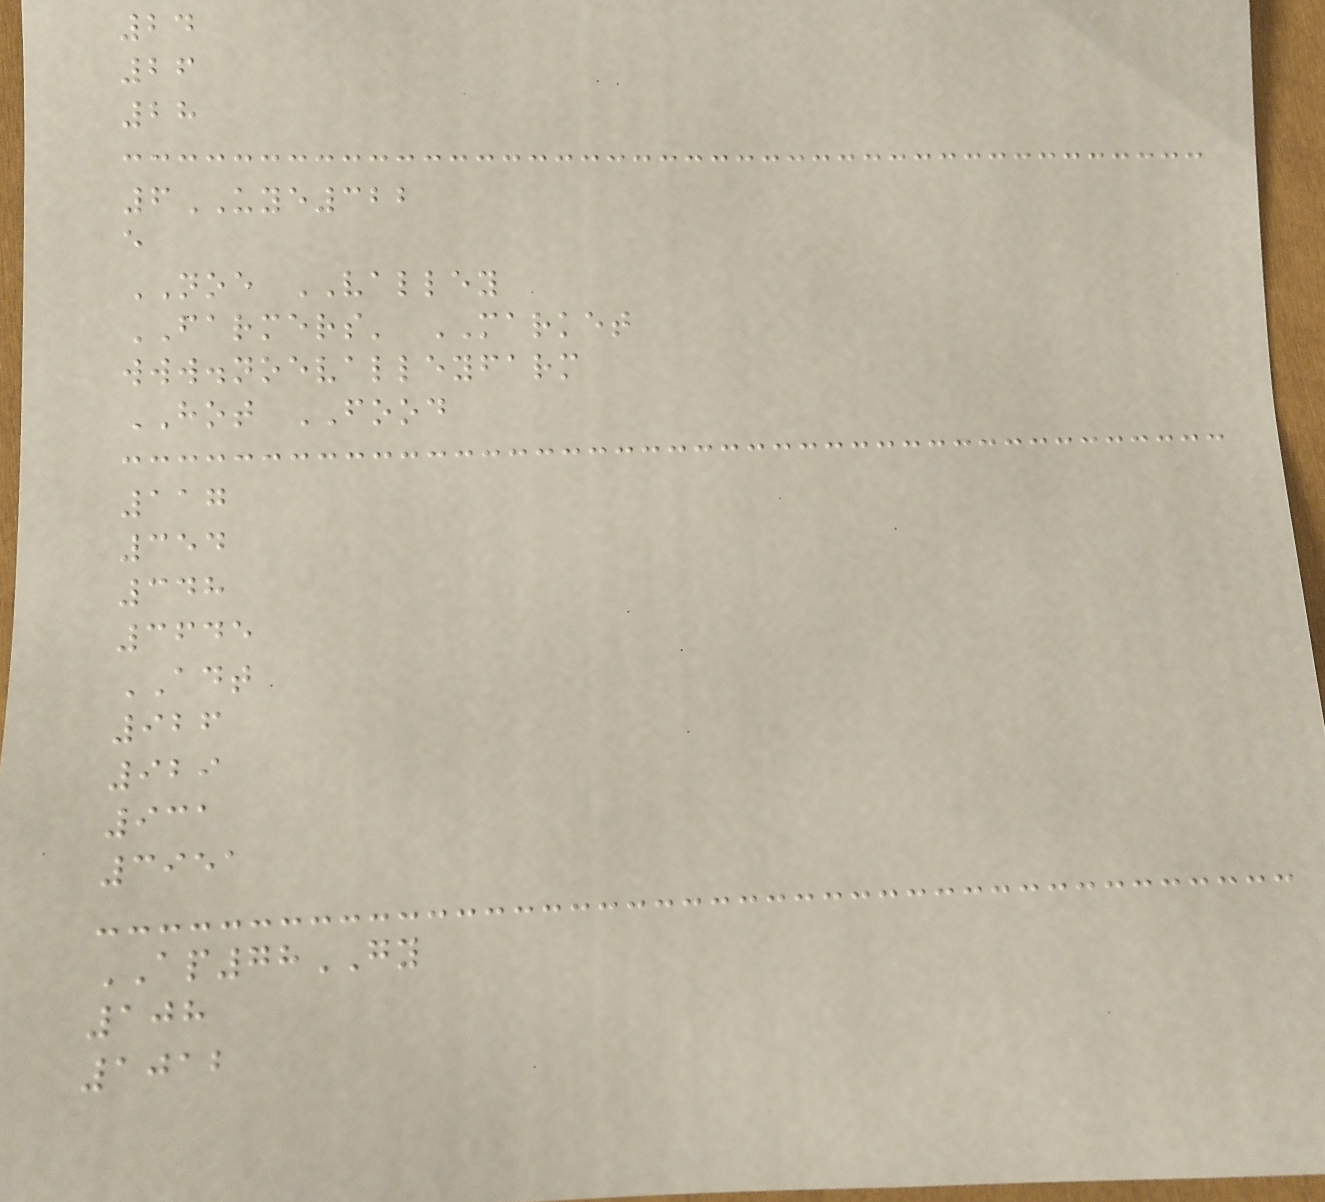24
26
28
6UYE322
e
NOE VALLEY
FARMERS' MARKET
www.noevalleyfarm
HOT FOOD
117
354
348
3645
ADT
926
929
931
3951
AP78GY
108
1012
